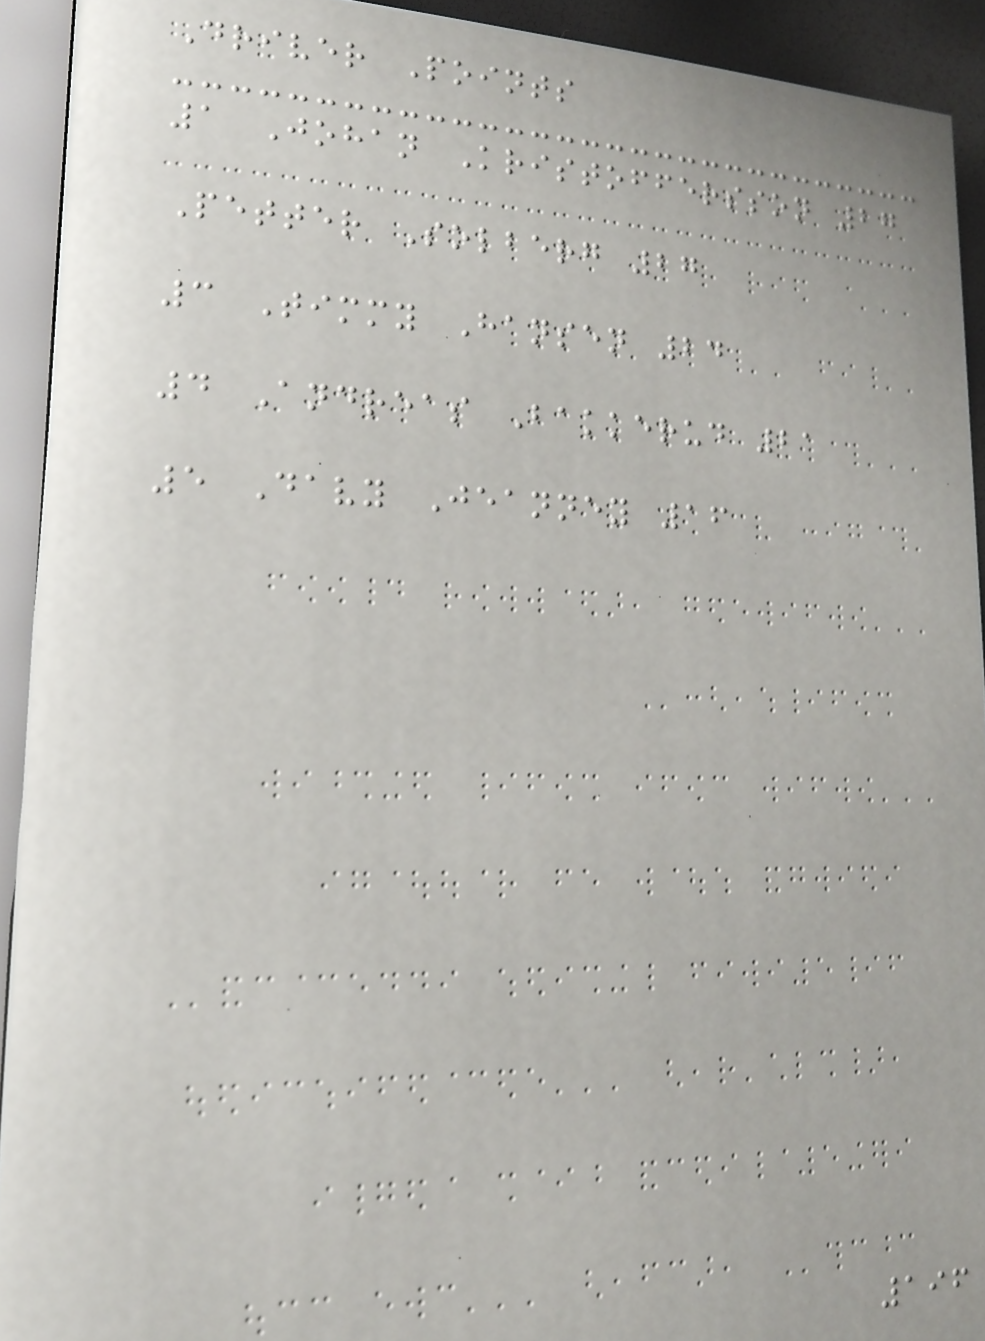Driver Points
1 Johan Kristoffersson 27
Petter Solberg 27
3 Timmy Hansen 24
4 Andreas Bakkerud 21
5 Davy Jeanney 16
196
